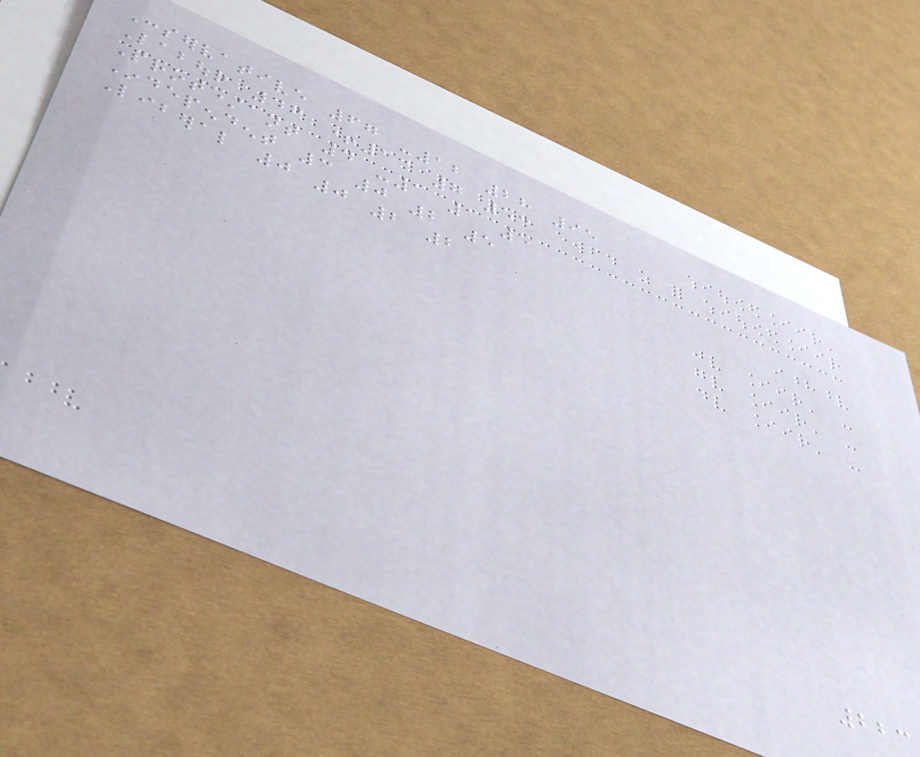Conservative 67 -12 28 95
Labour 46 +13 7 53
Protestant 4 -1 1 5
Independent 3 0 2 5
Liberal 0 0 2 2
223
